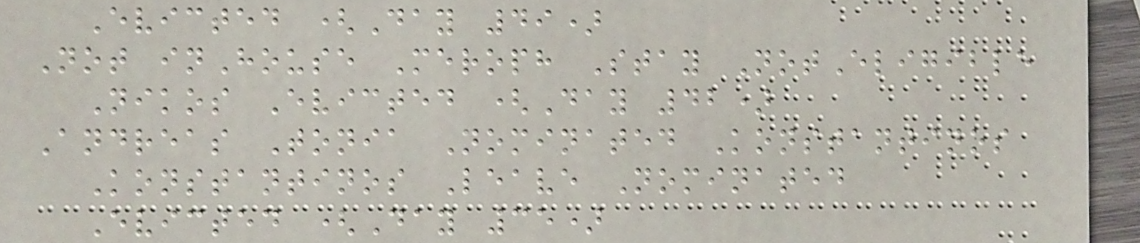Evicted (Day 49)
Not inHouse Meroph Stay NotEligible
Nikos Evicted (Day 42)
Andreas Tonia Nominated Konstantinos
Konstantinos Leave Nominated
Evicted (Day 35)
